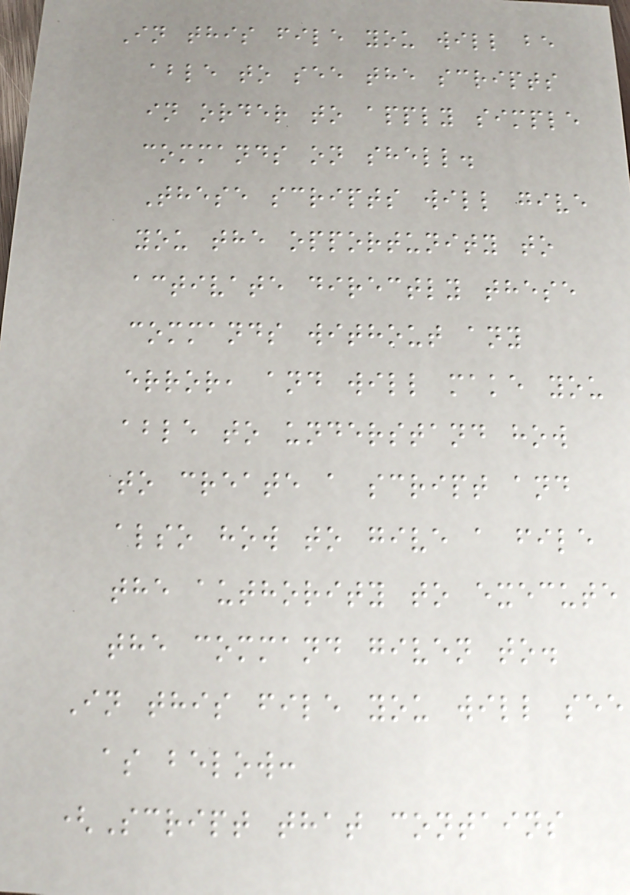In this file you will be
able to see the scripts
in order to apply simple
commands on shell.
These scripts will give
you the opportunity to
activate directly these
commands without any
error, and will make you
able to understand how
to create a script and
also how to give a file
the authority to execute
the command given to.
In this file you will see
as below:
(Script that contains
